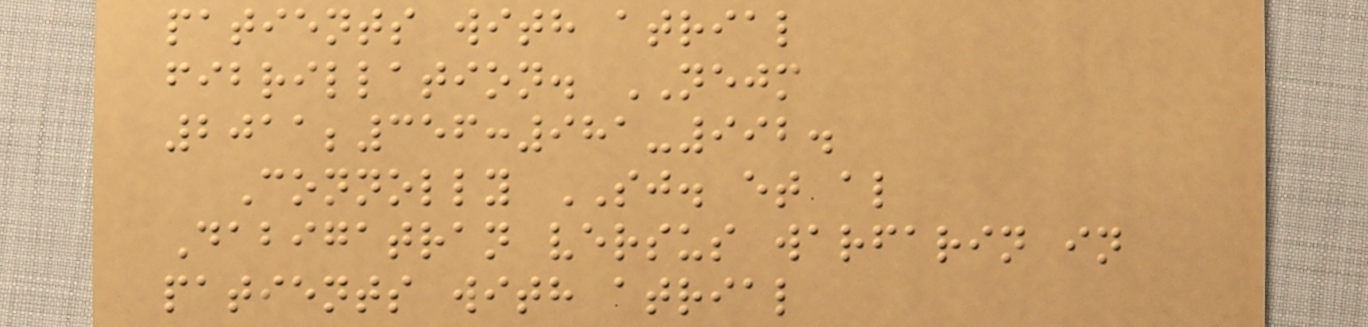patients with atrial
fibrillation. NEJM
2011;356:981-992.
Connolly SJ. et al
Dabigatran versus warfarin in
patients with atrial
